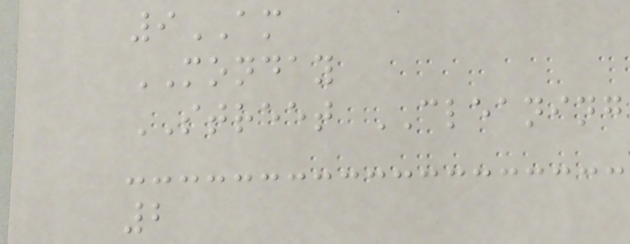9AM
MONDAY
STREET CLEANING
2
